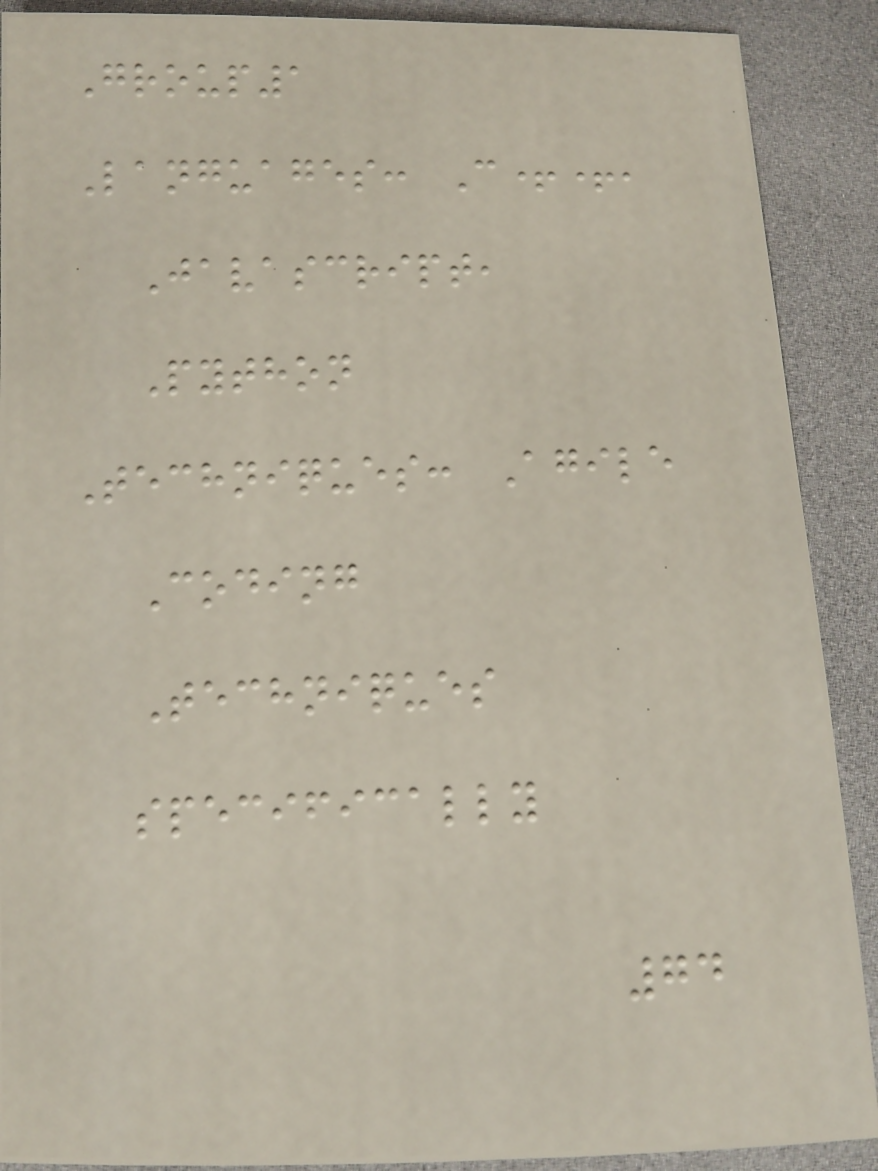Group1
Languages: C++,
Javascript,
Python
Techniques: Agile
Coding
Techniques
specifically
74
